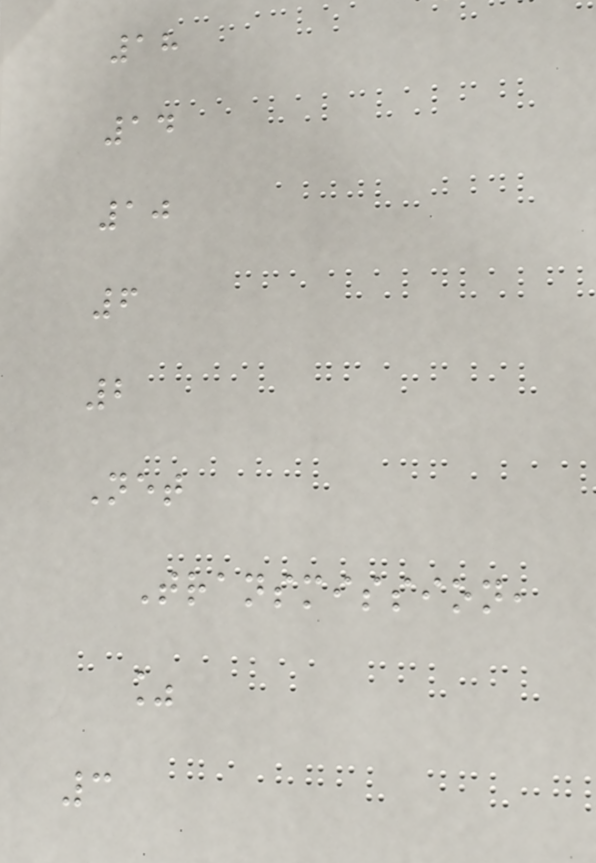18
14
10
6
2
Net
Transmission,
%
3
